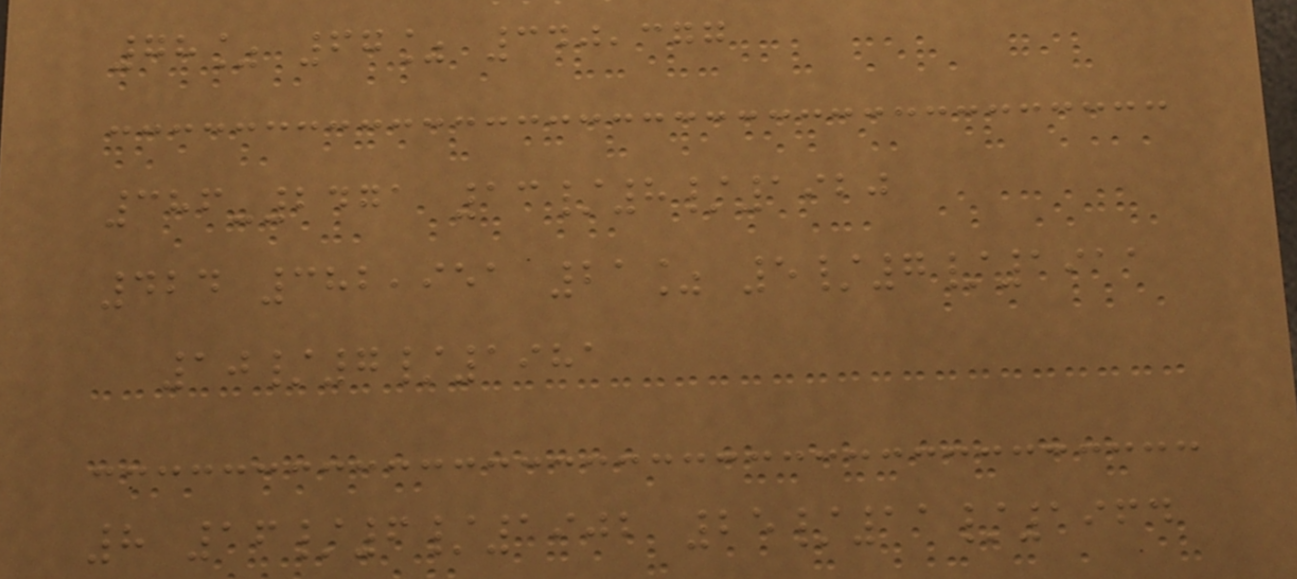78% 67% 340,377
386-2471 13/8/1920
424 382,951 21% 5/7/1911
10/7/1981
8 16/6/1902 25/11/1964
